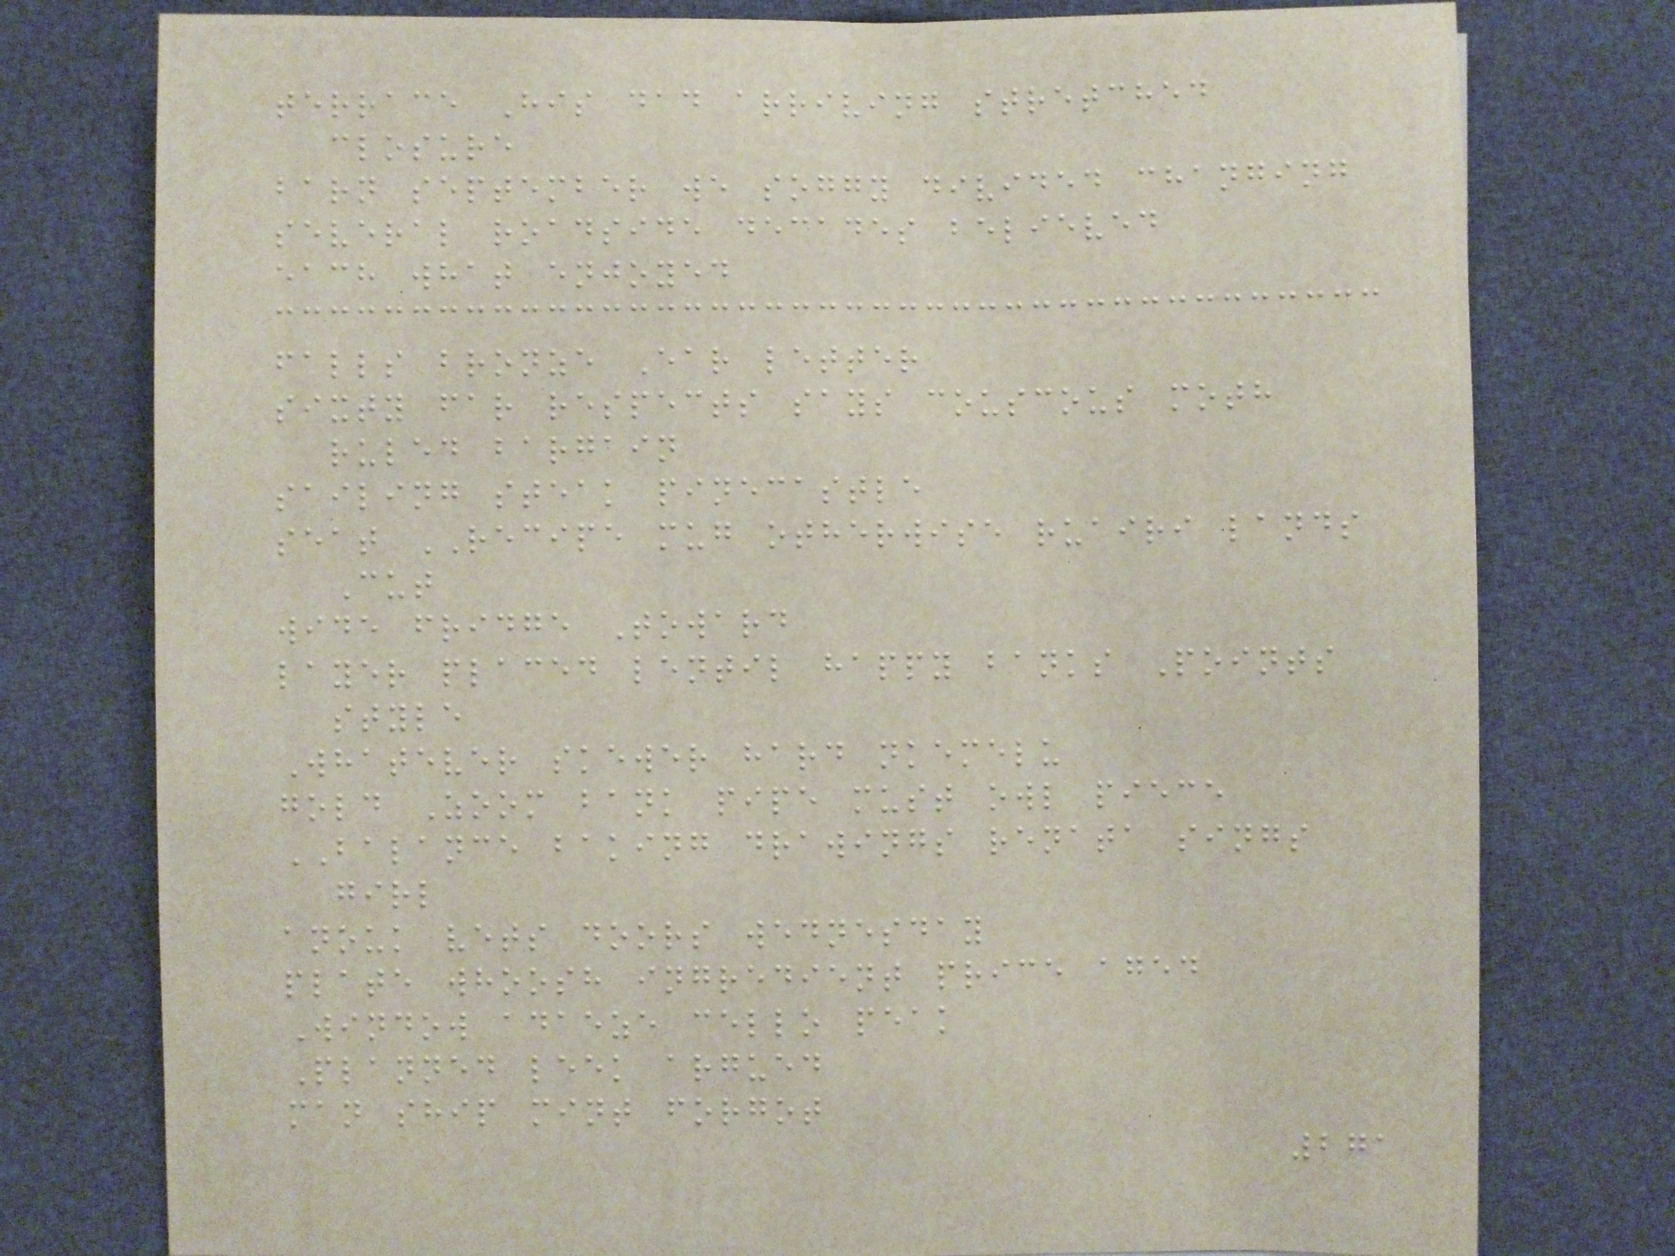terrace His dad arriving stretched
closure
barn september we soggy divided changing
several roadside decades believed
each what enjoyed
falls bronze Ear letter
sixty far respects says couscous moth
ruled bargain
sailing steak pinecastle
seat RECIPE mug otherwise ruairi lands
Cut
wide fridge Toward
layer placed lentil happy banks Points
style
Whatever skewer hard nkemelu
gold Zoom bank pipe must owl piece
BALANCE baking drawings renata sings
girl
anouk vets doors wednesday
plate whoosh ingredient price aged
Window adaeze cello peak
Planned leek argued
man ship mint forgot
271
